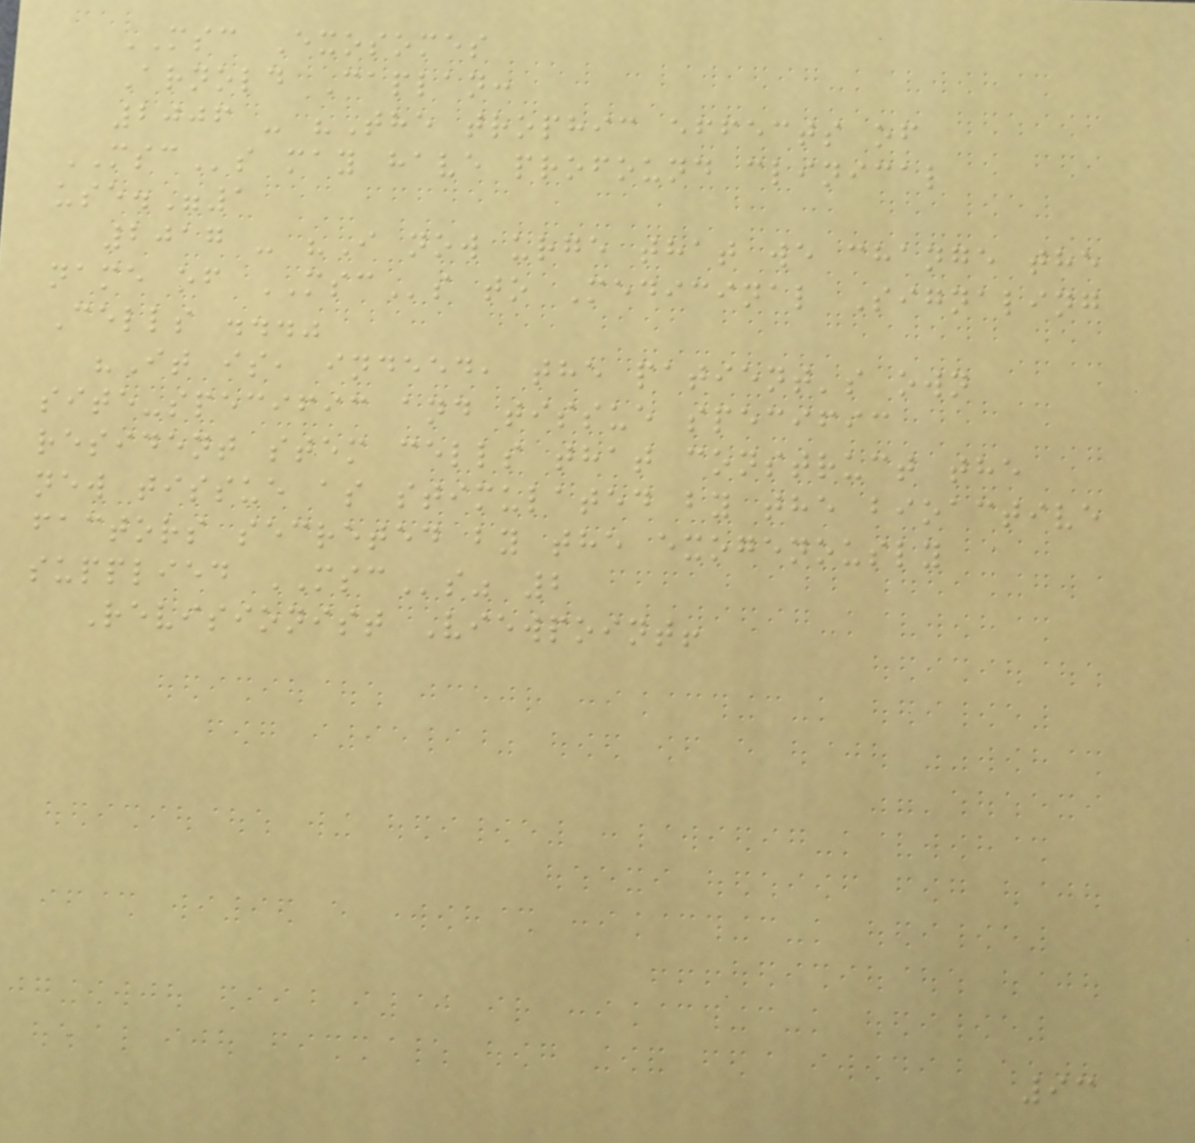MSC Exosomes
Arnold Caplan:
2006 - "The trophic effects of
MSCs may have profound clinical
use."1
2017 - "I now urge that we change the
name of MSCs to Medicinal Signaling
Cells ..."
"It is, indeed, the patient's own
site-specific and tissue specific
resident stem cells that construct the
new tissue as stimulated by the bioactive
factors secreted by the exogenously
supplied MSCs" 2
Revisionist Viewpoint!
93
